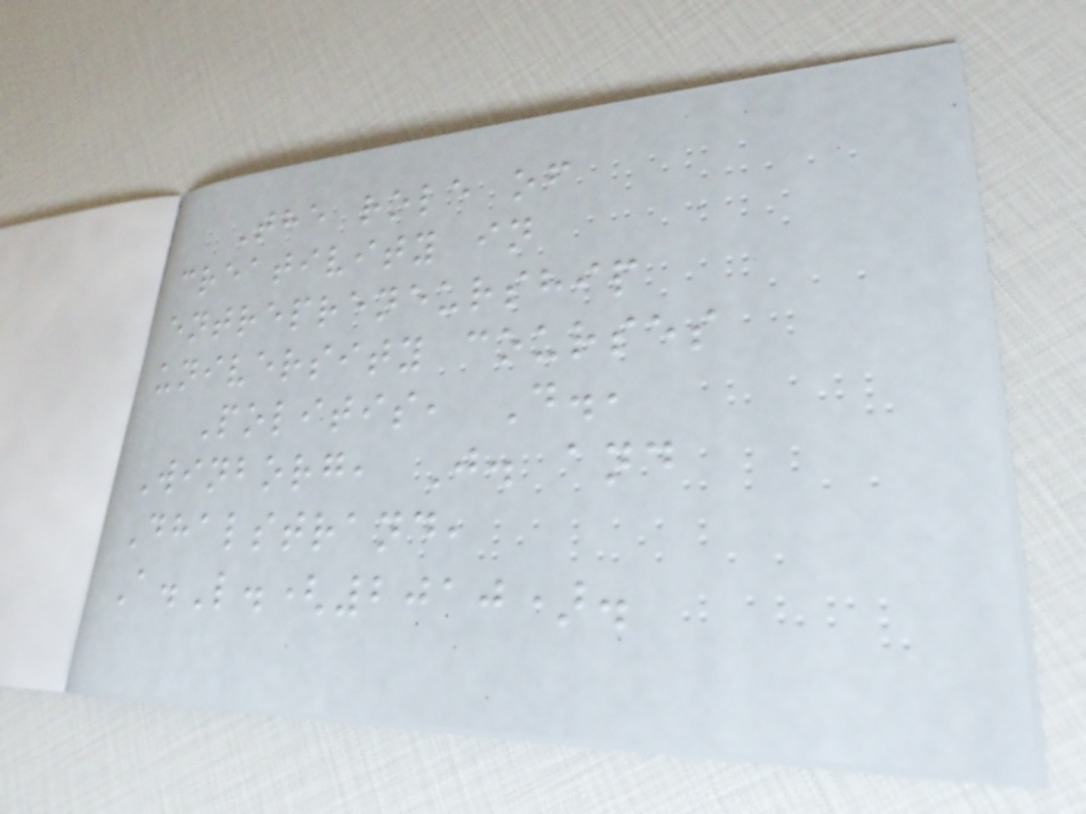The role of
creativity in
entrepreneurship
university courses
Politis, D.,
Winborg, J. and
Dhalstrand,
A.L.(2010).
